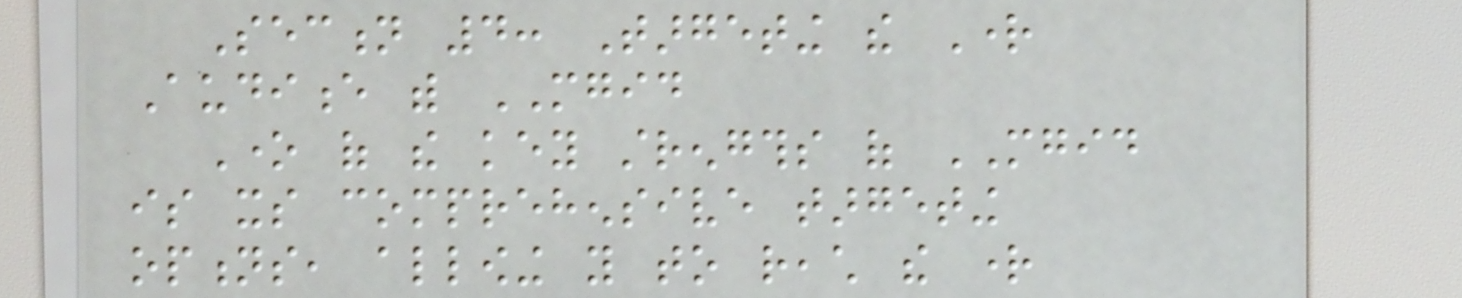Section 4: Targeting the Right
Audience with MGID
One of the key strengths of MGID
is its comprehensive targeting
options, allowing you to reach the right
